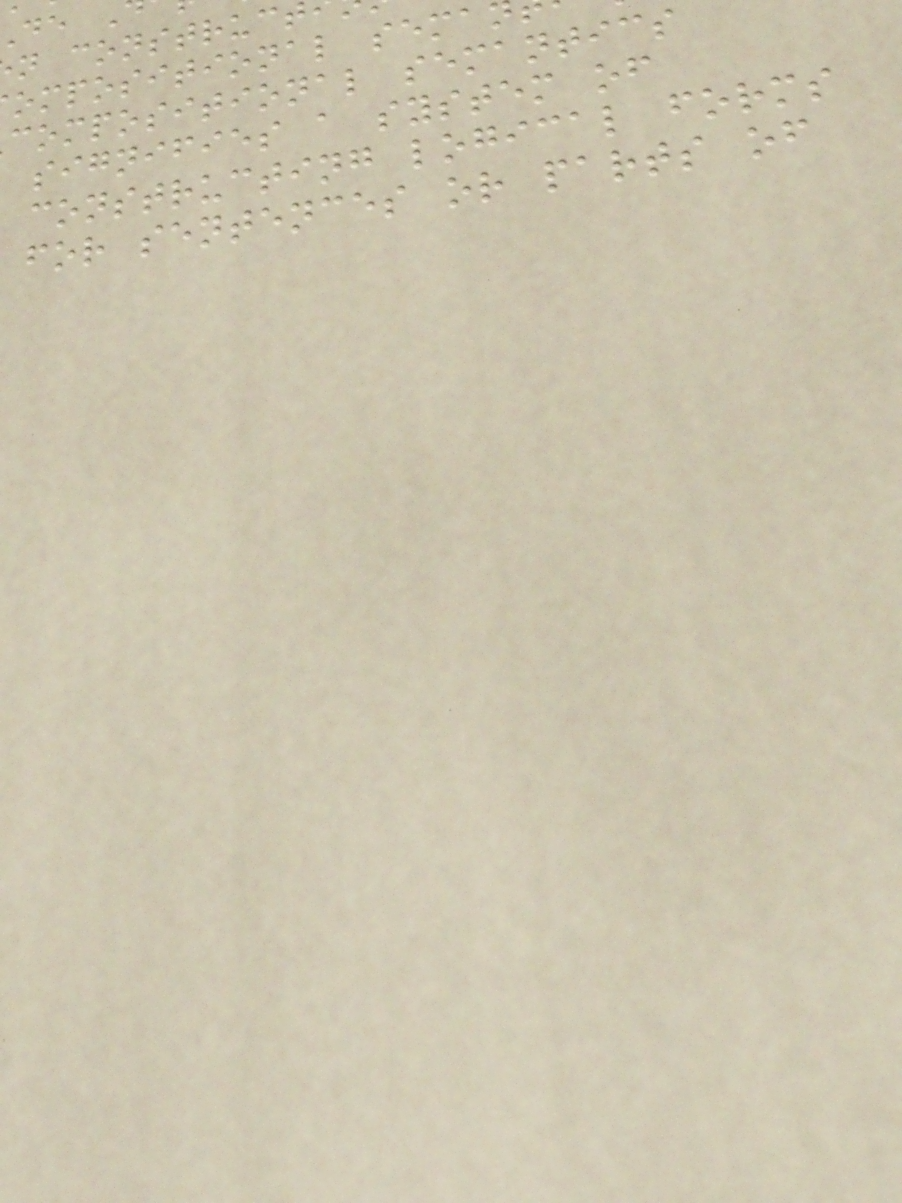n construct
ompositional sema
compositional semantics
signifies a system of
constructing logical forms
for sentences or parts of
